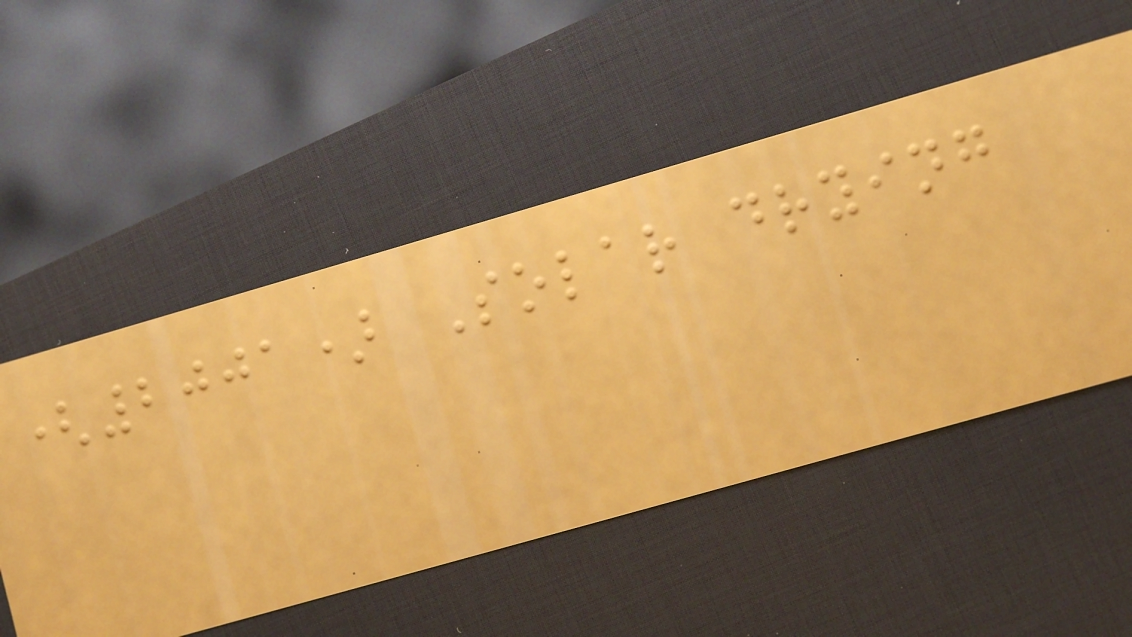(2001) Solar drying
